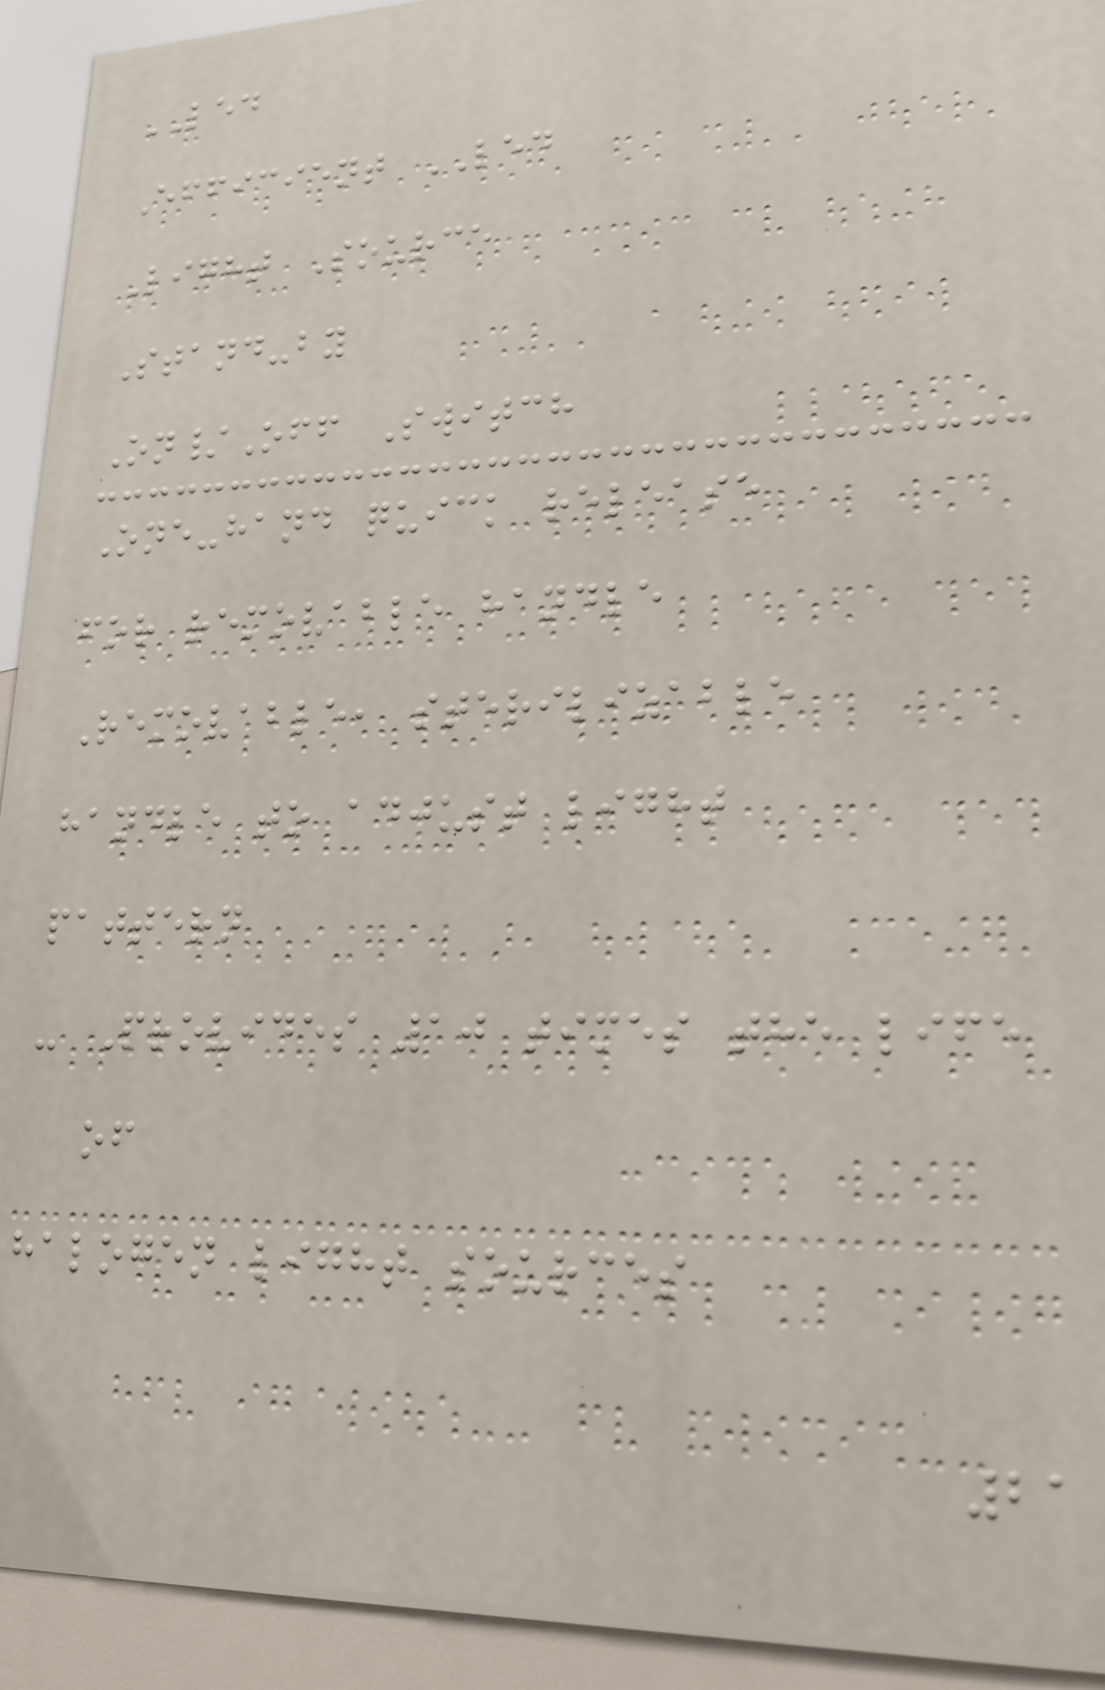LED
Efficient LED
Light Source
Stand-by
On/Off Switch
One-hand quick release
for removable handle
Removable, sterilizable
handle to adjust light
pattern
- Provides 10 times the life
of
halogen light sources
21
